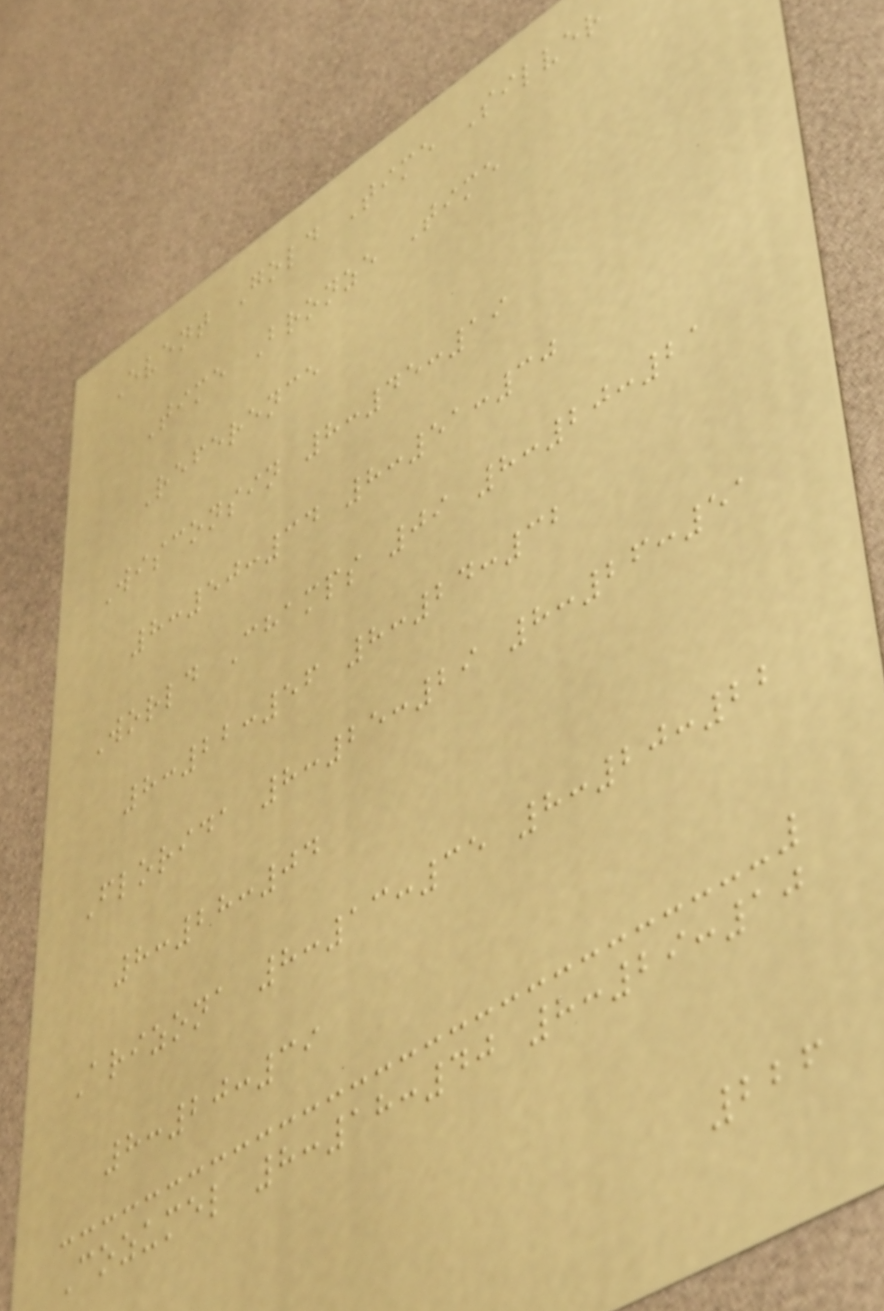Event Gold Time Silver
Time Bronze Time
Reference
Wisconsin 8:45:19
8:50:34 8:51:30
World Champs 09 8:20:21
8:22:56 8:24:32
Florida 8:25:29 8:26:51
8:28:04
Arizona 8:13:35 8:20:22
8:20:39
Cozumel 8:18:40 8:29:10
226
